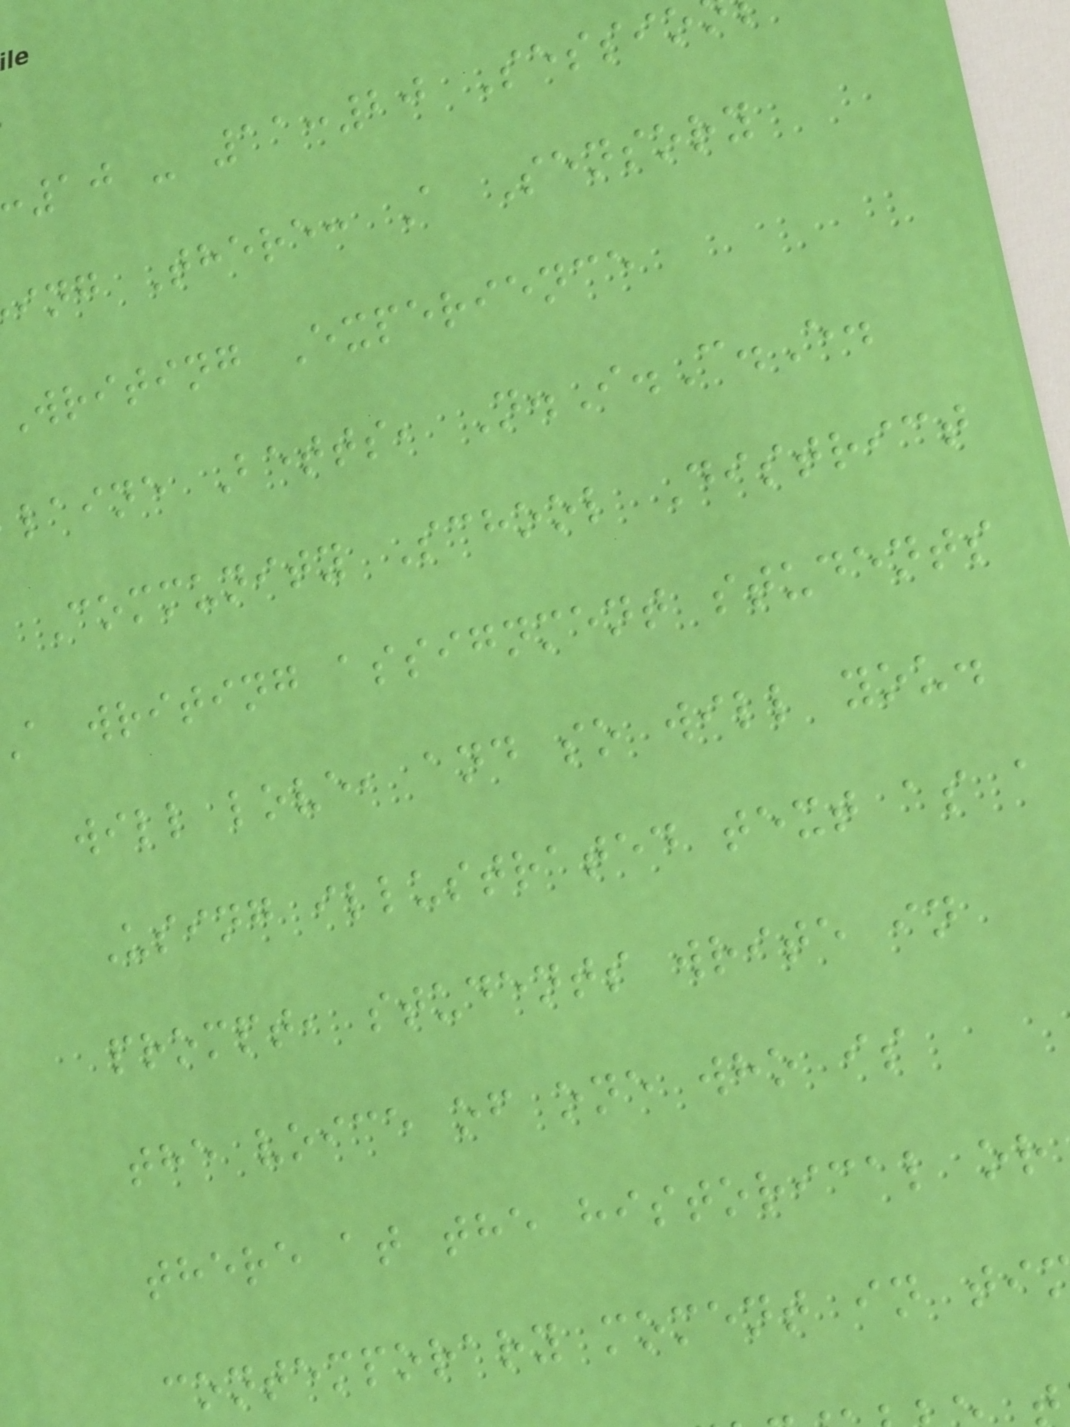10 - 11:20 Sessio
ing There: A Sensory
Writing Experience
laine Betts, N.I.C.E.
Community School District
a writing assignment students
will love, and so will you.
Using illustrated text as a
prompt, students write in
the voice of one who is
there at the historical or
contemporary moment in ti
